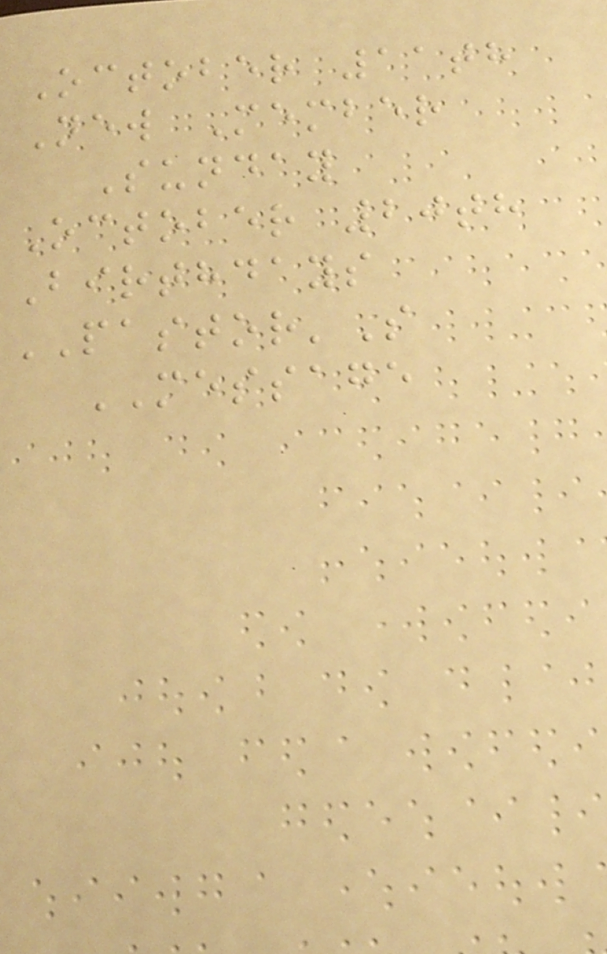October 11th
New Member
Sunday
October 20th
Birthdays
PASTOR'S
MESSAGE
